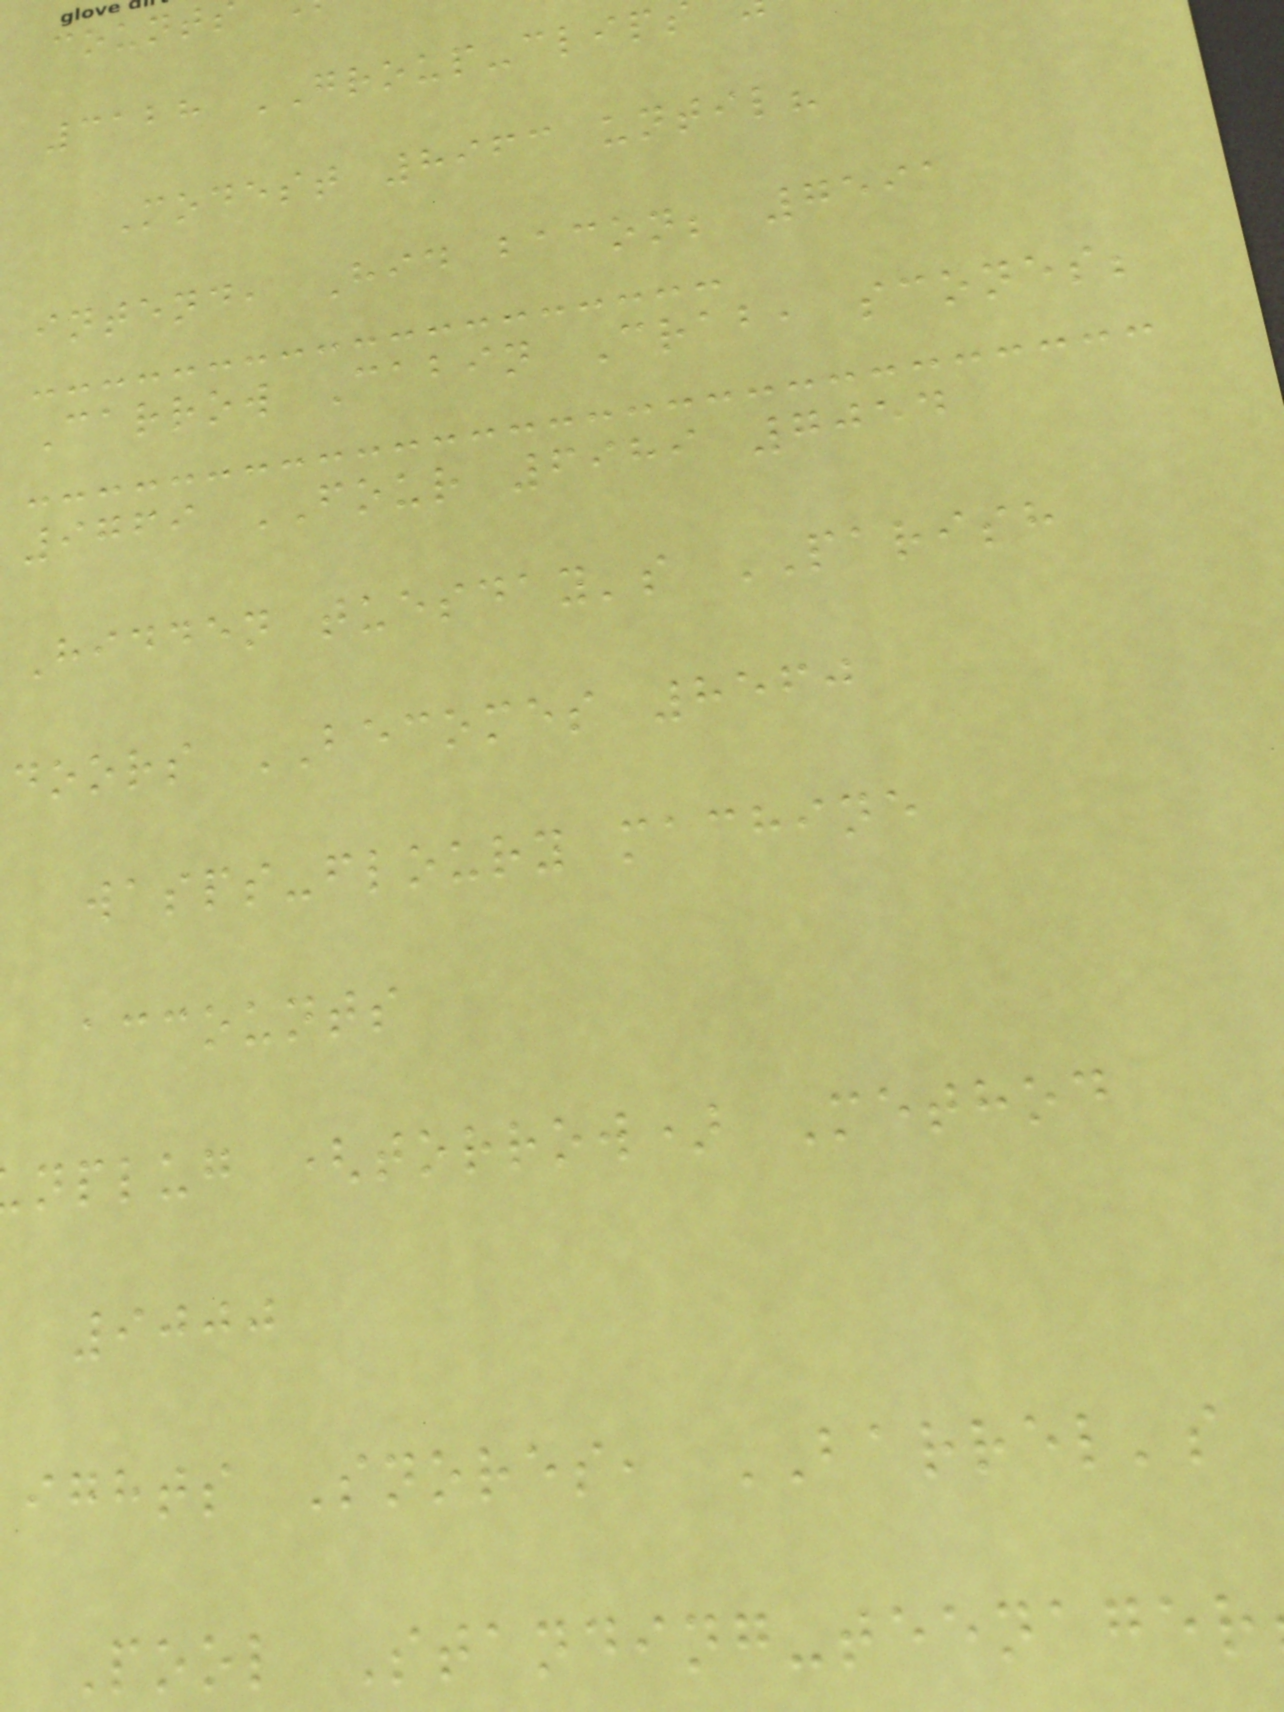3128 GROUP-clip
Modest 8963 until?
intend, Hid bacon; 7591
Carrow Cabin Crab, scones;
9769 FOUR 6989 7054
Hidden tuesday's PARISH
doors BECOMES 8560
wasps-floury machine
accounts
nplug (torrow) Method
9000
ights Snores, BARREL's
Pool Standing-teenager
